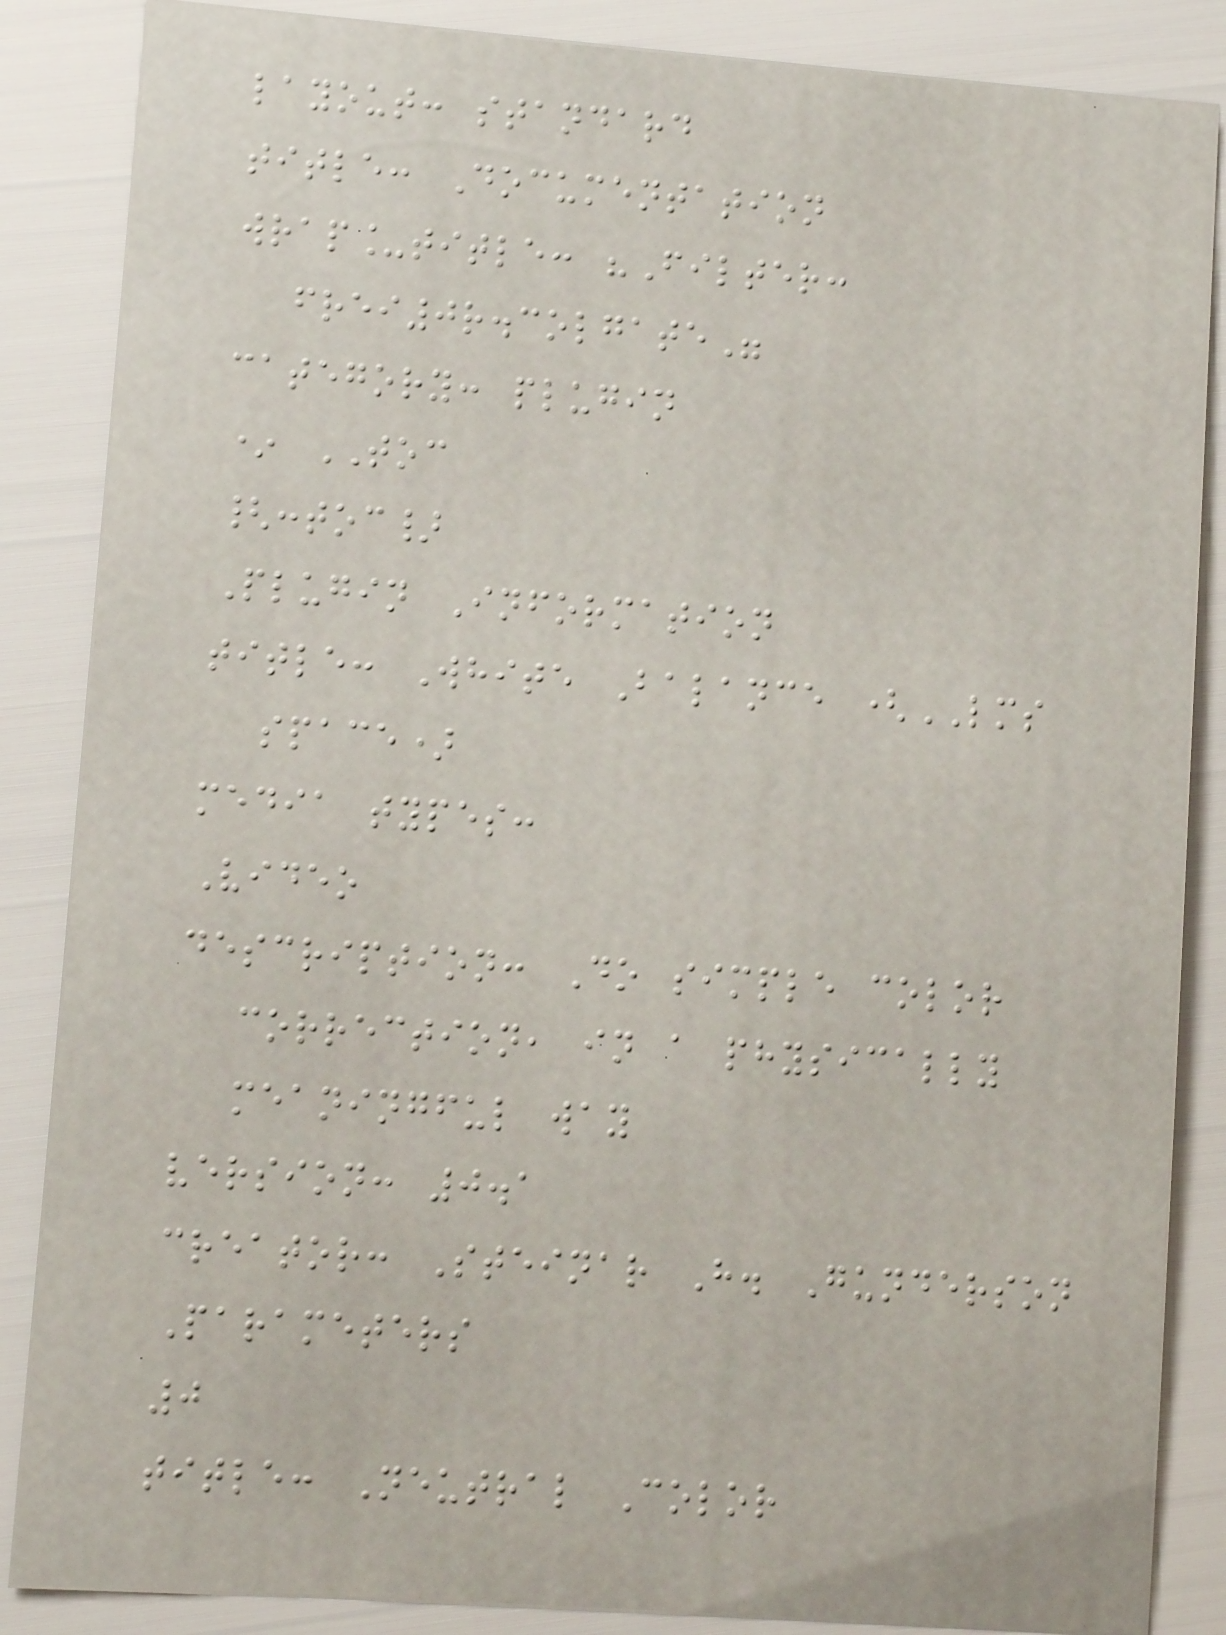layout: standard
title: Documentation
wrap_title: "Filter:
frei0r.colgate"
category: plugin
* TOC
{:toc}
Plugin Information
title: White Balance (LMS
space)
media types:
Video
description: Do simple color
correction, in a physically
meaningful way
version: 0.1
creator: Steinar H. Gunderson
Parameters
0
title: Neutral Color
